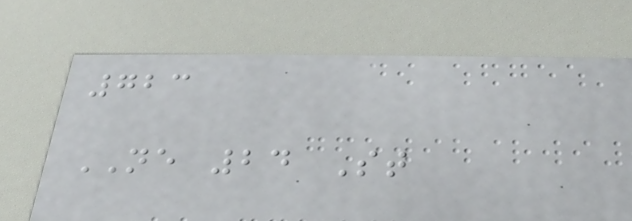723
NE 24 St
